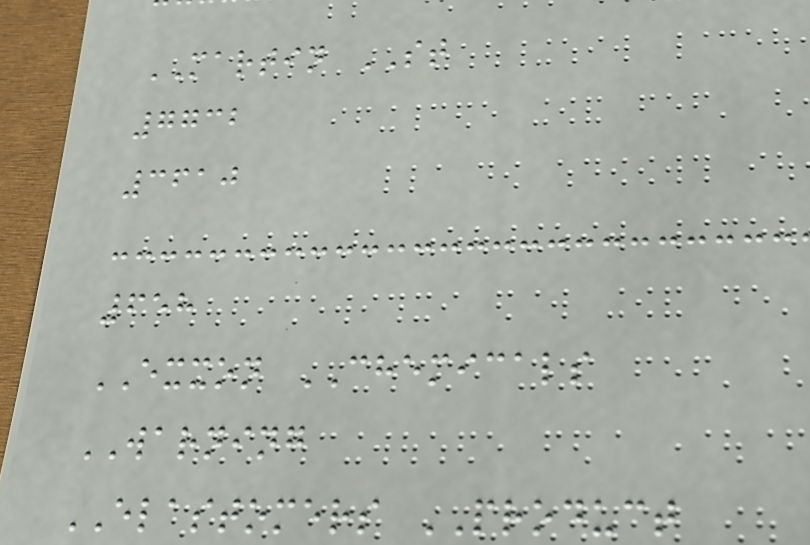MARTIN ST
7732
3610
658
EXXON CHEMICALS
WARNING
ELASTOMERS PRODUCT
